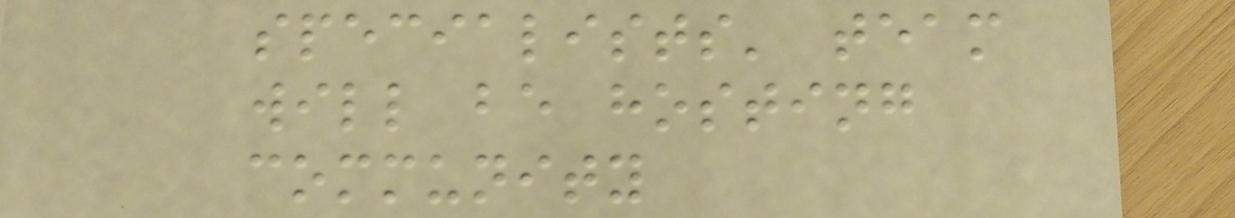specialists' team
will be hosting
community
